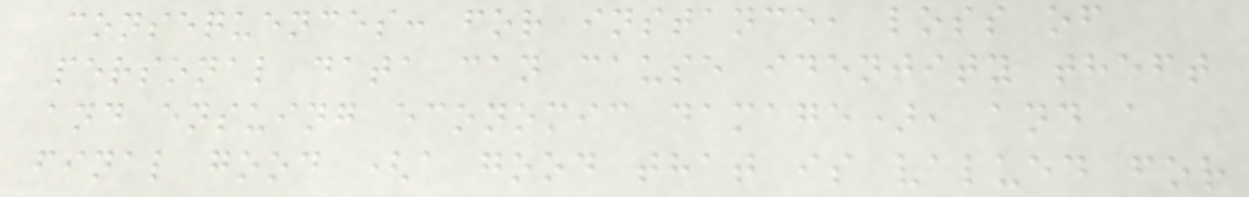consequences: for instance, loss of
personal data can cause identity theft
and ensuing economic damage), and a
final good (a good that is valued for
